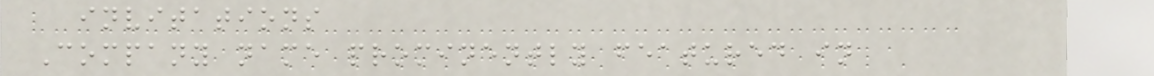invitations
Company name prominently featured in
